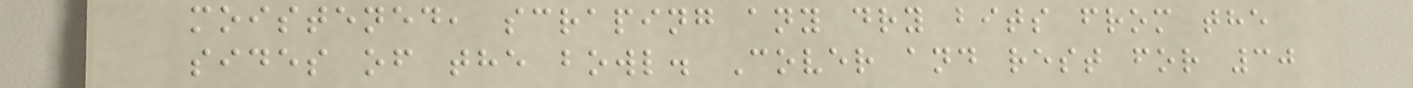moistened, scraping any dry bits from the
sides of the bowl. Cover and rest for 30
